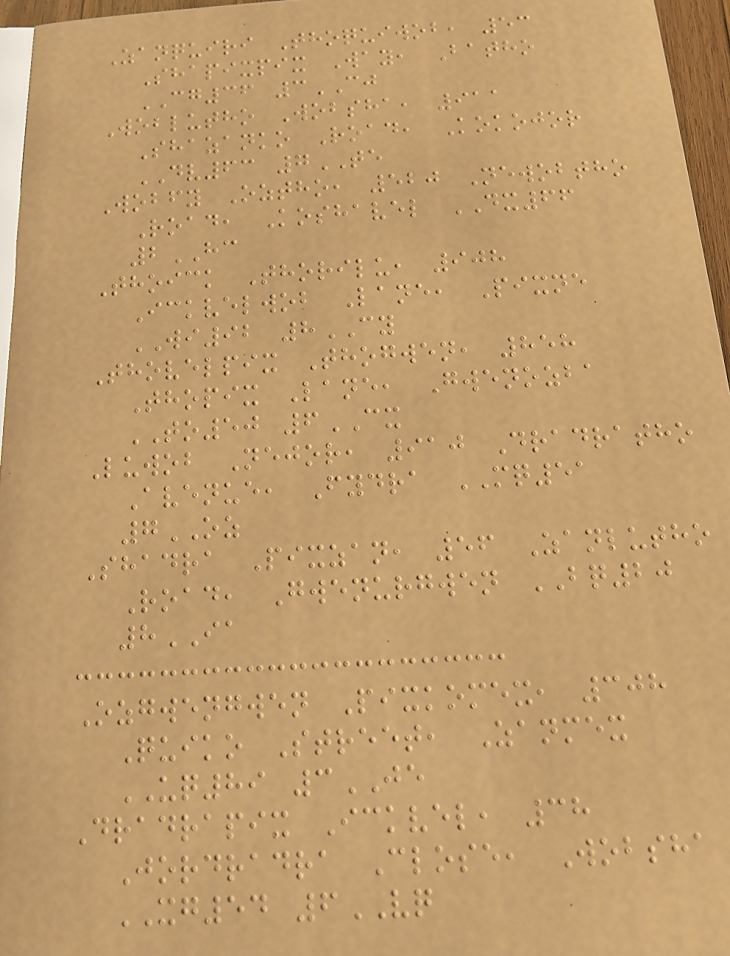Zanquiri Thoquiwob, 53
Shapixpix Way, Batho
CG36 3CJ
Woblutho Wobsha, 911
Shazanko Road, Kokojor
DV63 7TE
Wobfy Oztho, 520 Newobtho
Road, Koshavel DX66
2HC
Thoick Thorilu, 908
Ickvelwob Lane, Pixne
WI92 8CY
Thovelpix Thogwen, 858
Thopix Lane, Gwenozba
TO50 6CX
Luwob Nejor, 910 Dradratho
Avenue, Fydra MQ51
7OZ
Shadra Pixzan, 56 Zanlutho
Road, Gwenurgwen BQ20
8IA
Ozgwengwen Pixkomex, 308
Quiko Street, Zanmex
UQ89 3JE
Dradrapix Ickvel, 38
Jordradra Close, Wobsha
XG54 6VQ
